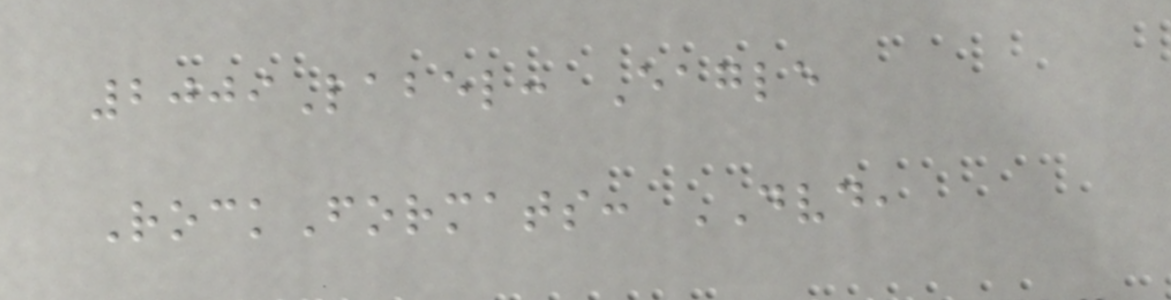2009Label: Eagle
RockFormats: DVD,
